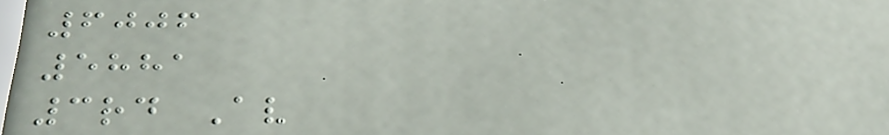6006
5881
3rd Av
